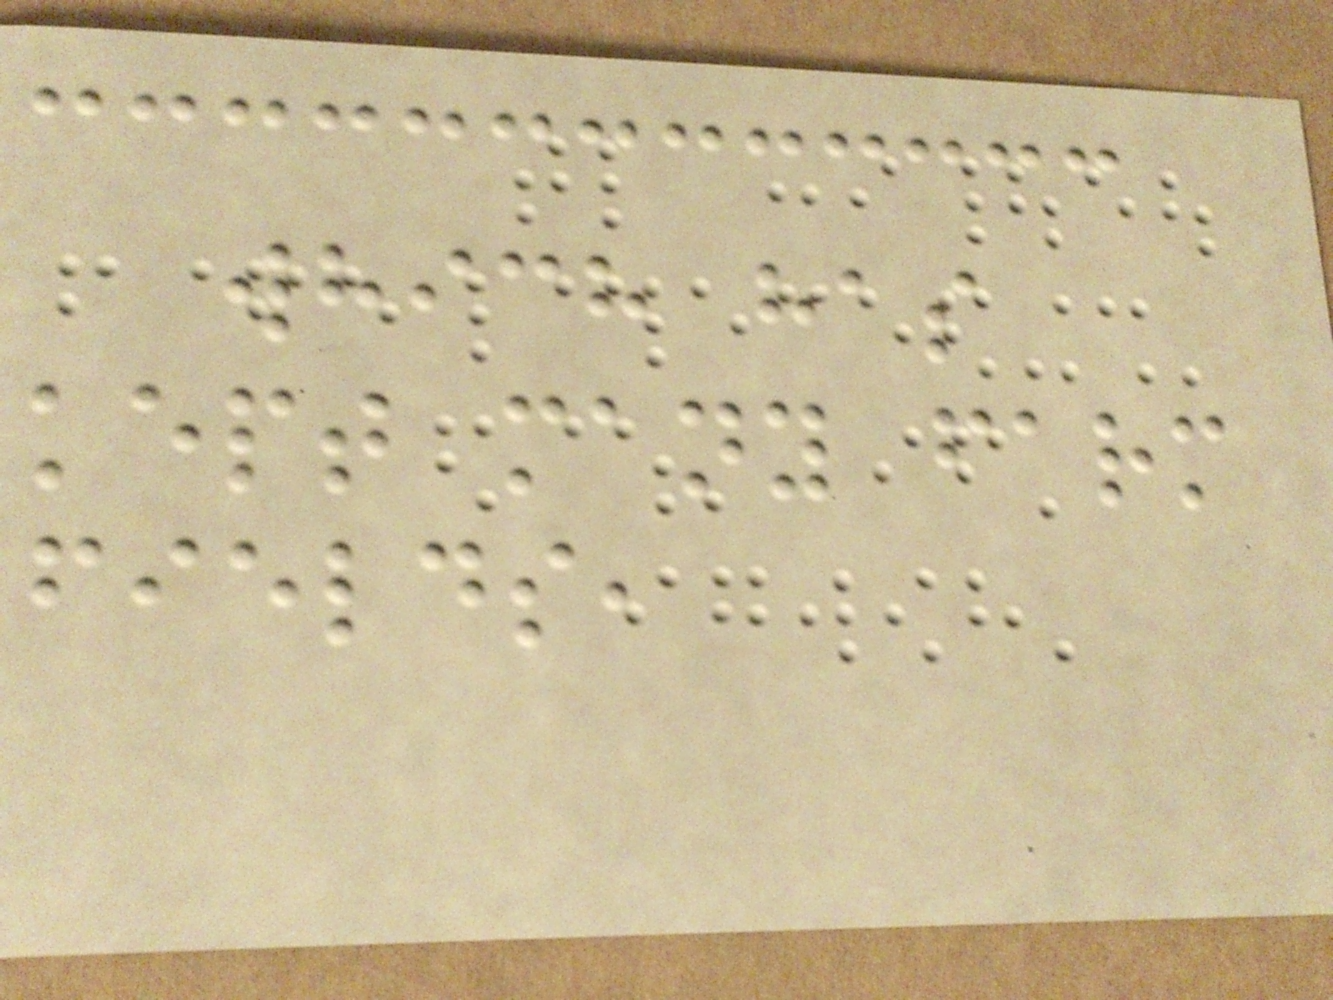which has
kept many farm
fields,
